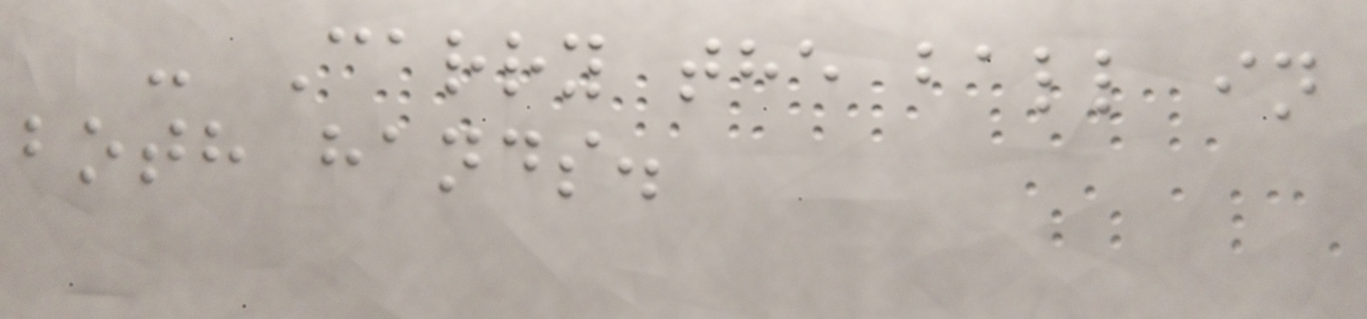- Carry the ball in
both hands.
